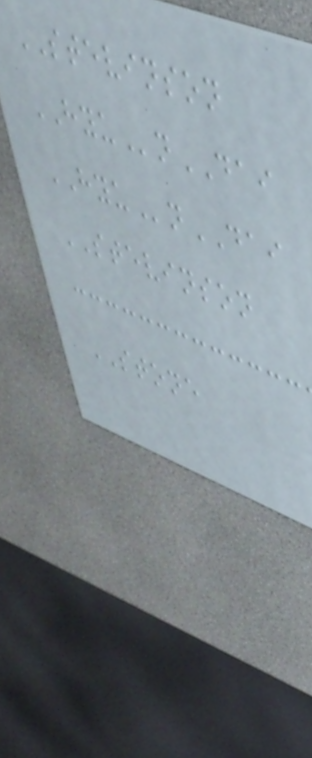STEVINSON
HYUnDAI
HYUnDAI
STEVINSON
STONE
